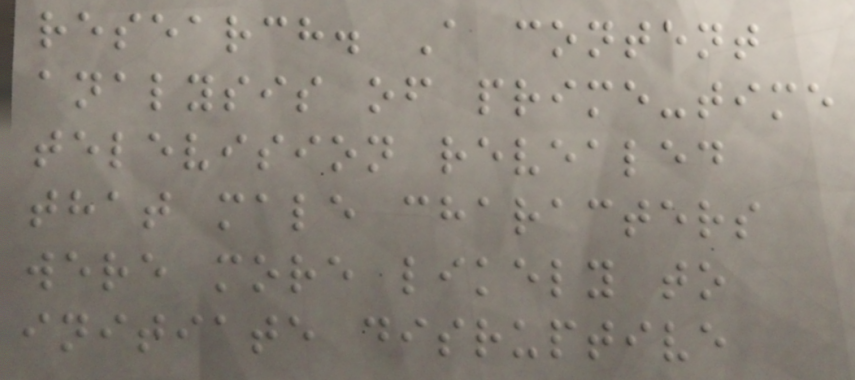research. A content
analysis of prime-time
television revealed
that male characters
were more likely to
initiate disruptive
